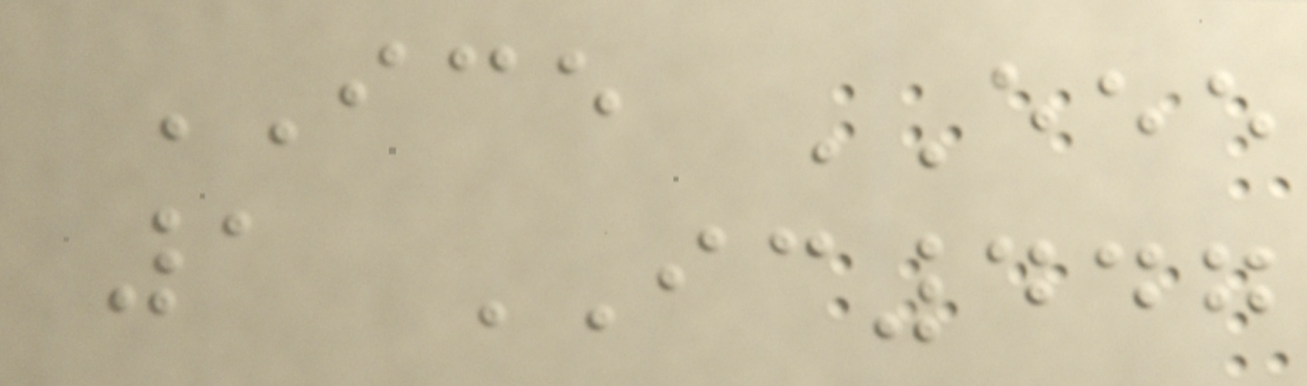ICE EEE
1 IC447
